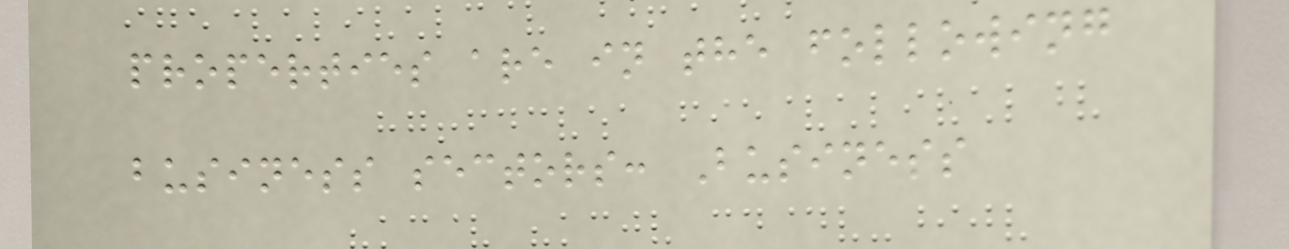properties are in the following
business sectors: Business
